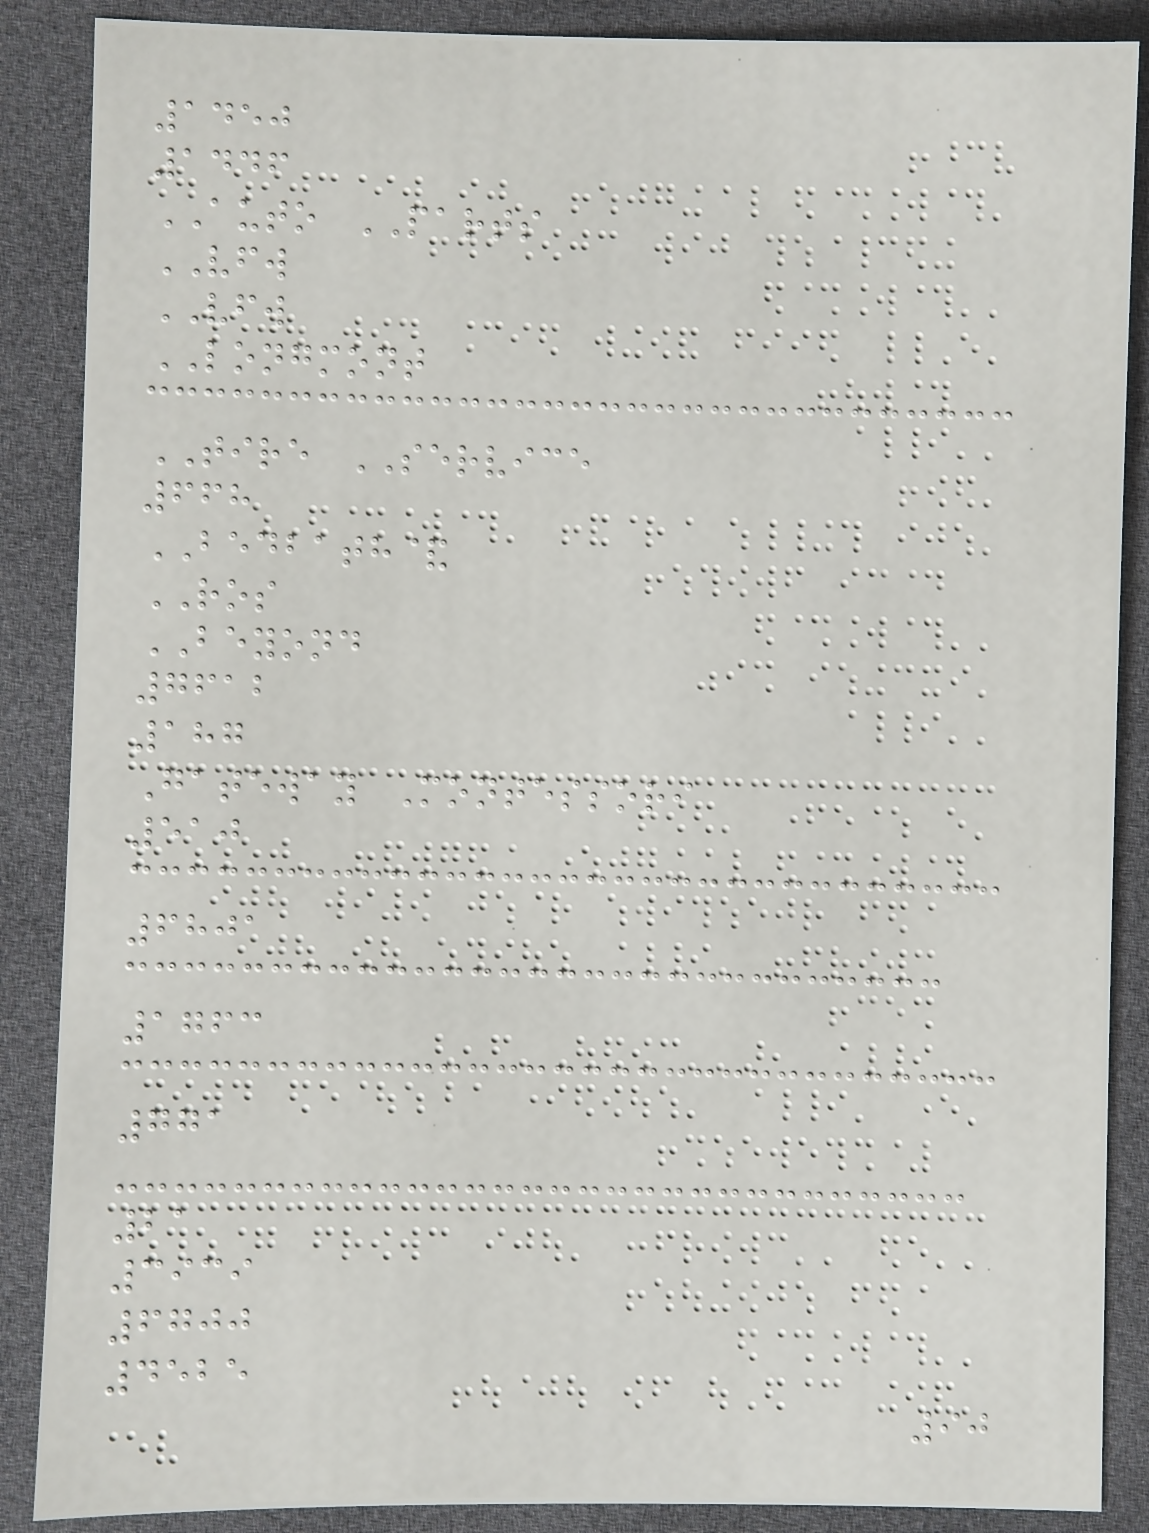1450
1446
AUTO PARTS
VFW
VFW
LONGMONT
TIRE SERVICE
668
BEDBATH&
ROS
BEYOND
7612
187
Gateway Montessori
510
6801
1763
771
21
3939
6700
4525
90
